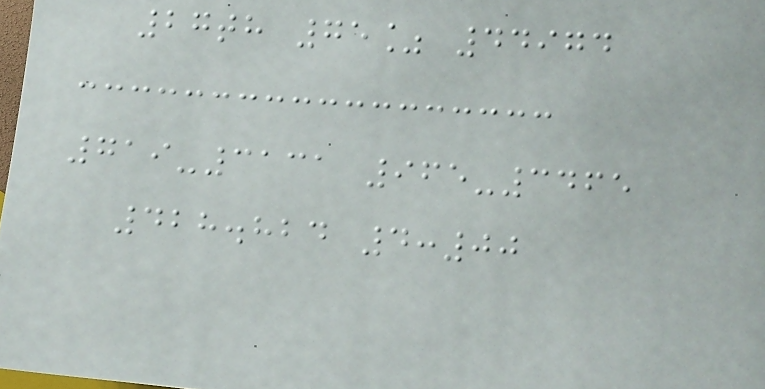27th 75% 44974
719-3131 965-3465
428.824 4:00
